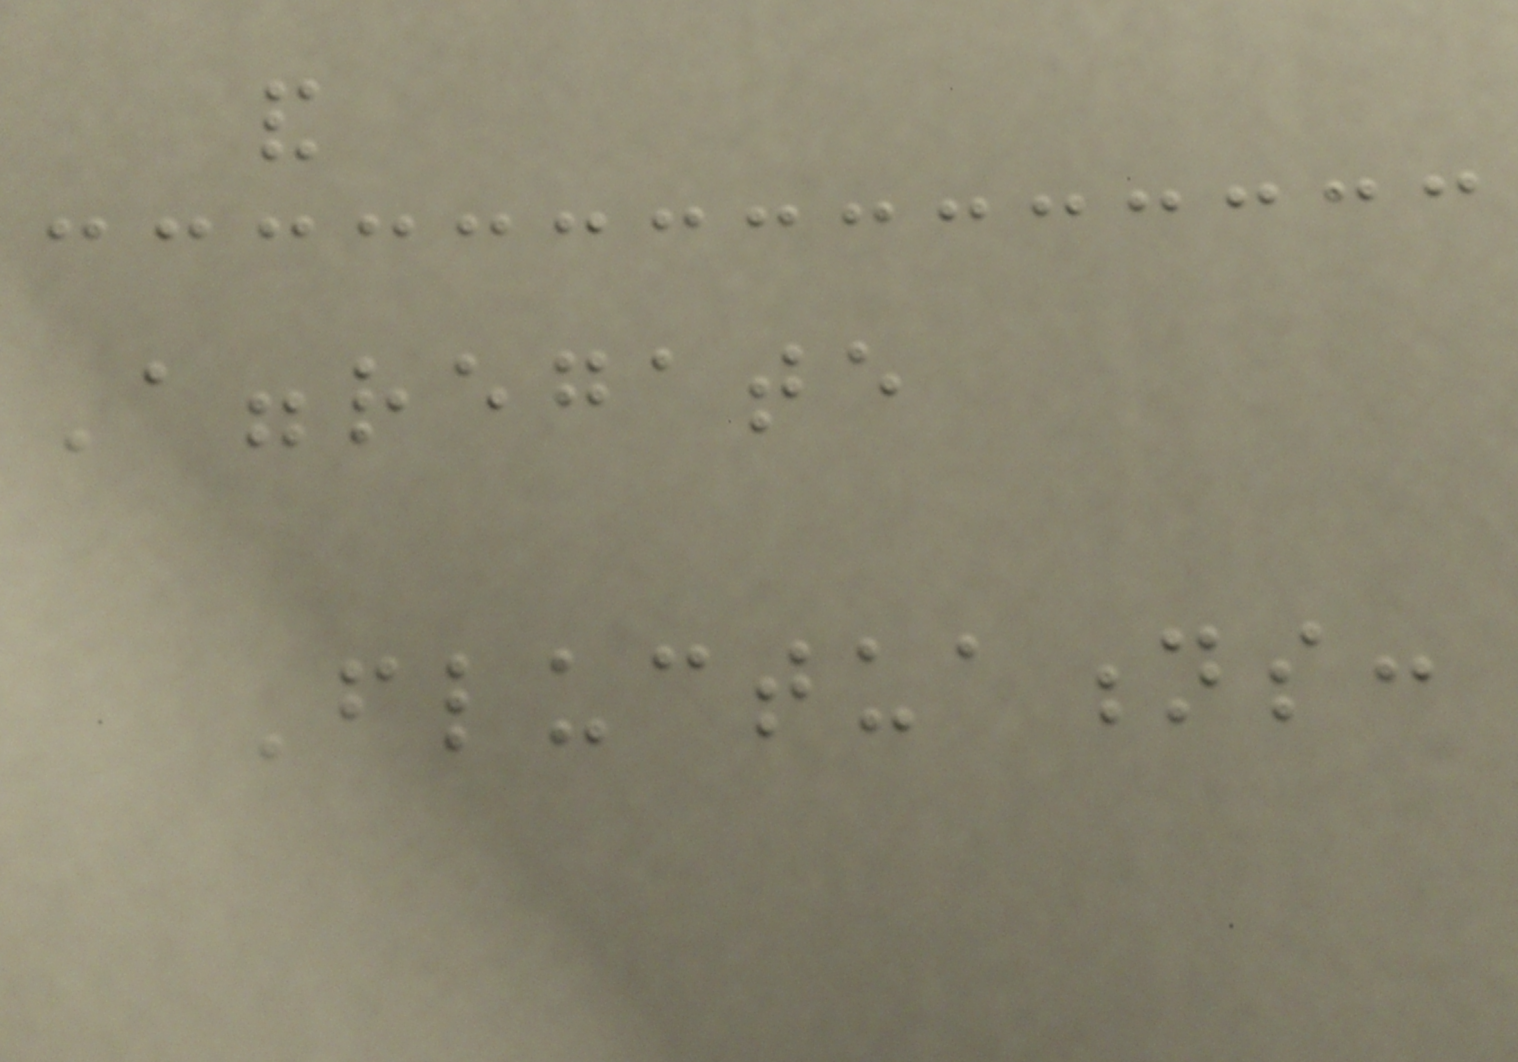and
Aggregate
Fluctuations:
